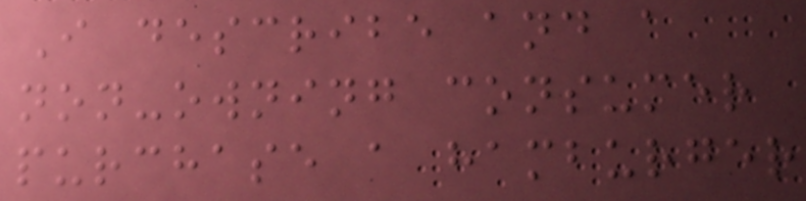I describe and a
non-owning consumer
purchase a hamburger
